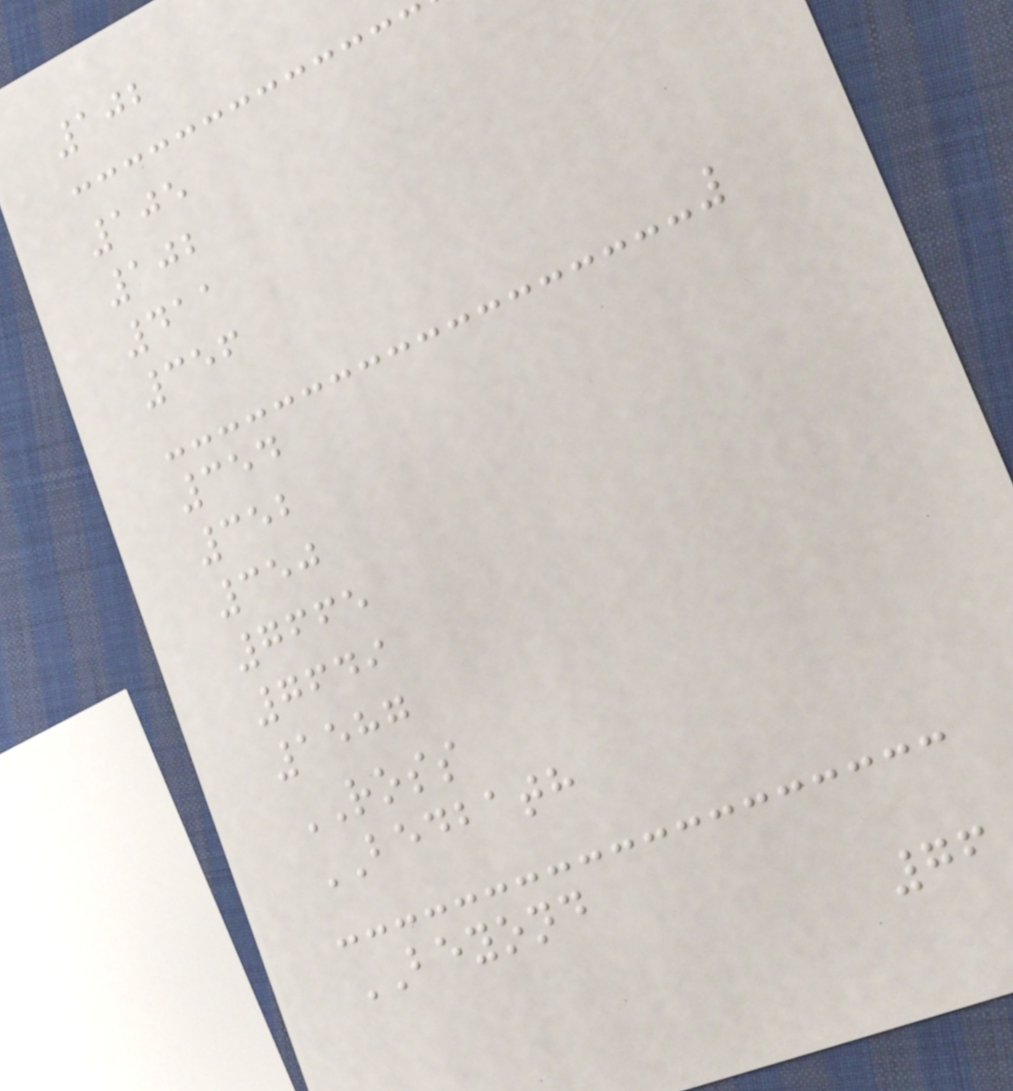102
105
102
411
356
354
352
350
7665
7649
1587
ROSS
BEDBATH
BEYOND
76
